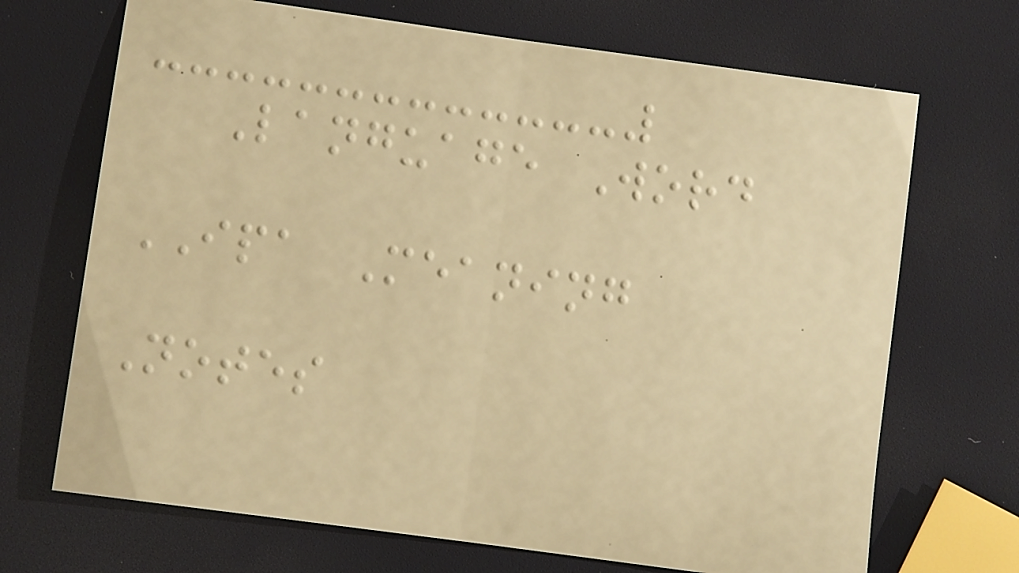Language Word
IPA Meaning
Notes
